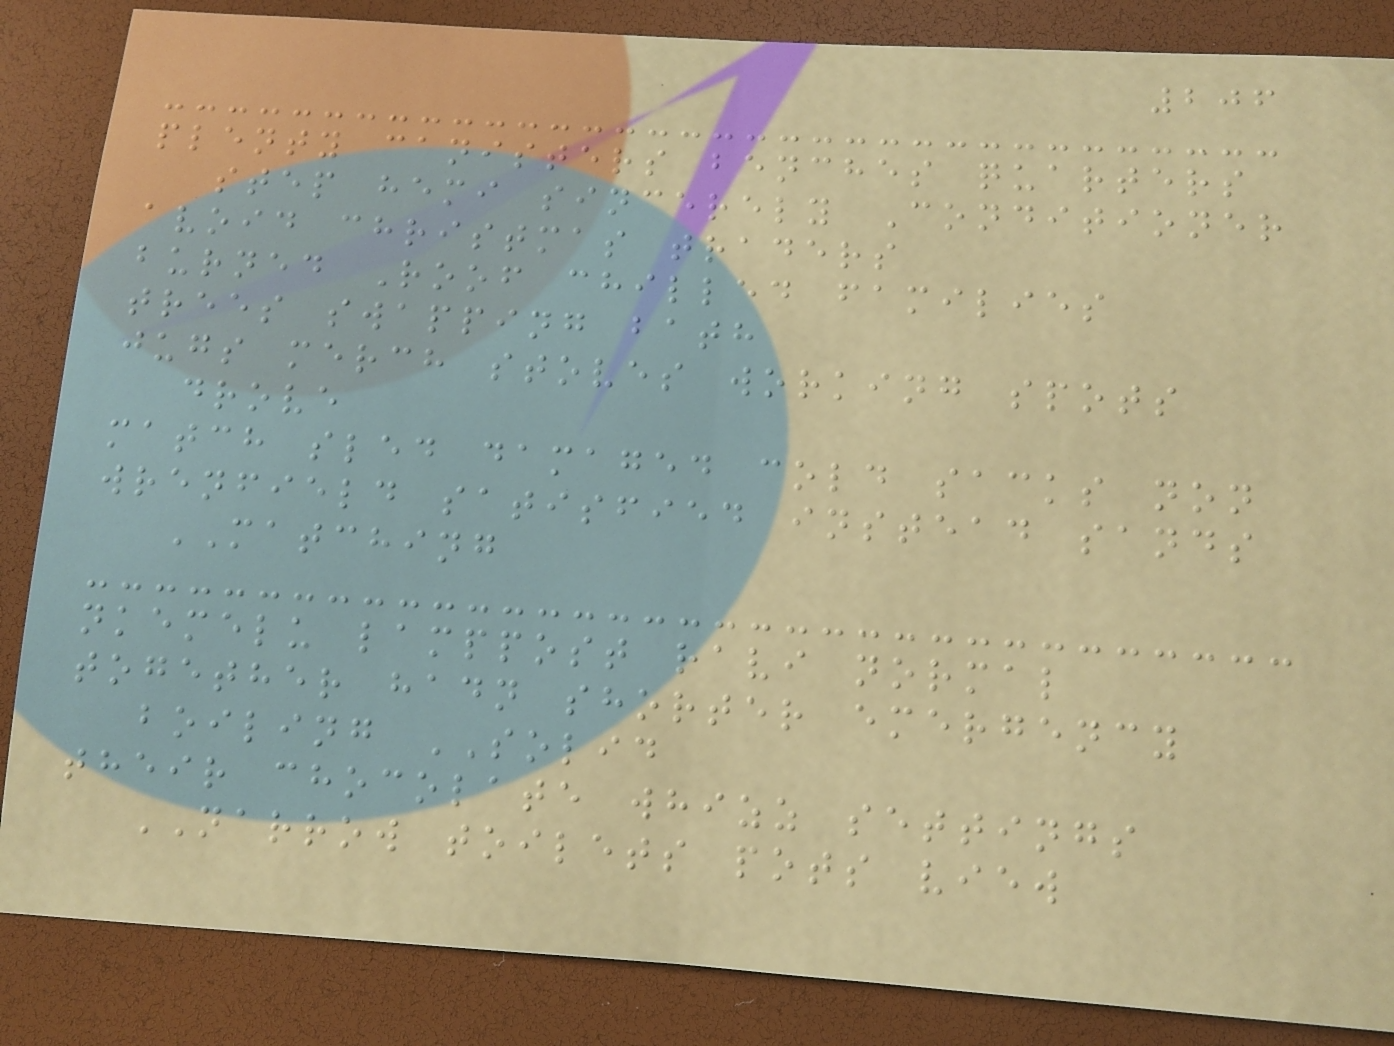206
plenty canisters benches quarters
step hemi sincerely Conditioner
avoid christmas traders
burned Roof chilled families
trees swapping bath
jugs merch stoves working spots
drove
match sled damaged cold sacks non
wrenfield satisfied instead sands
MATCHING
nkemelu lamppost ravi normal
together hadn shorter emergency
boiling SOLID
their chocolate whizz settings
NARROW toilets pots view
